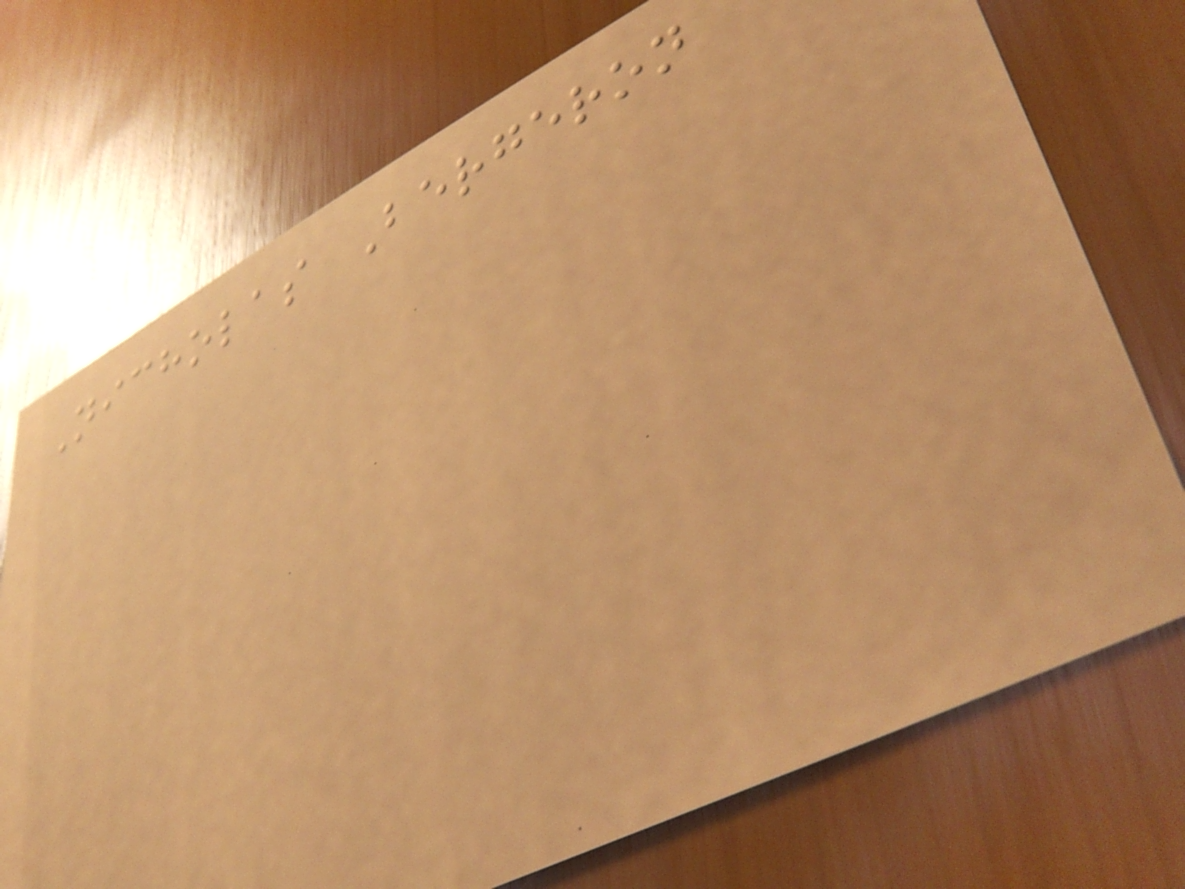Nicholas Bergeron
